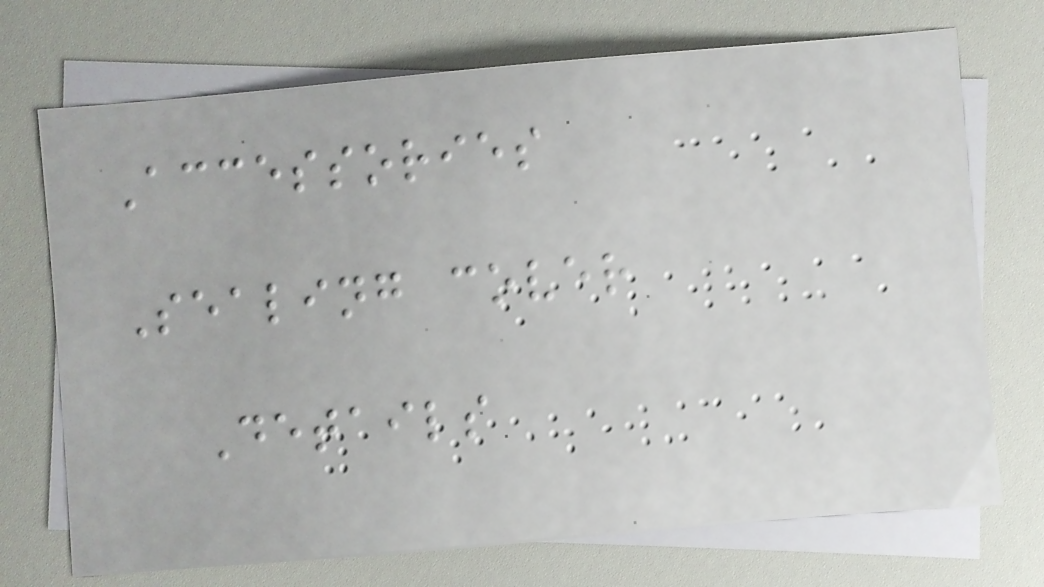Accessories
Sealing cover
Details
